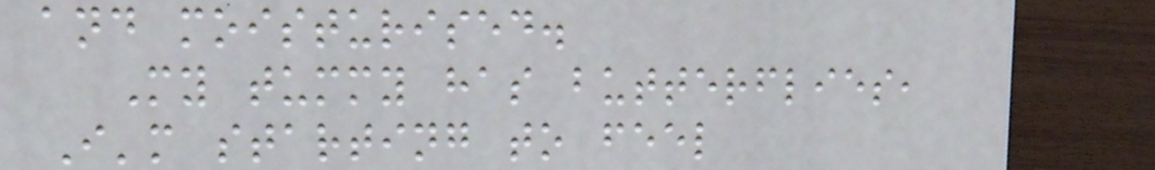and moisturised.
My tummy has butterflies,
I'm starting to feel
